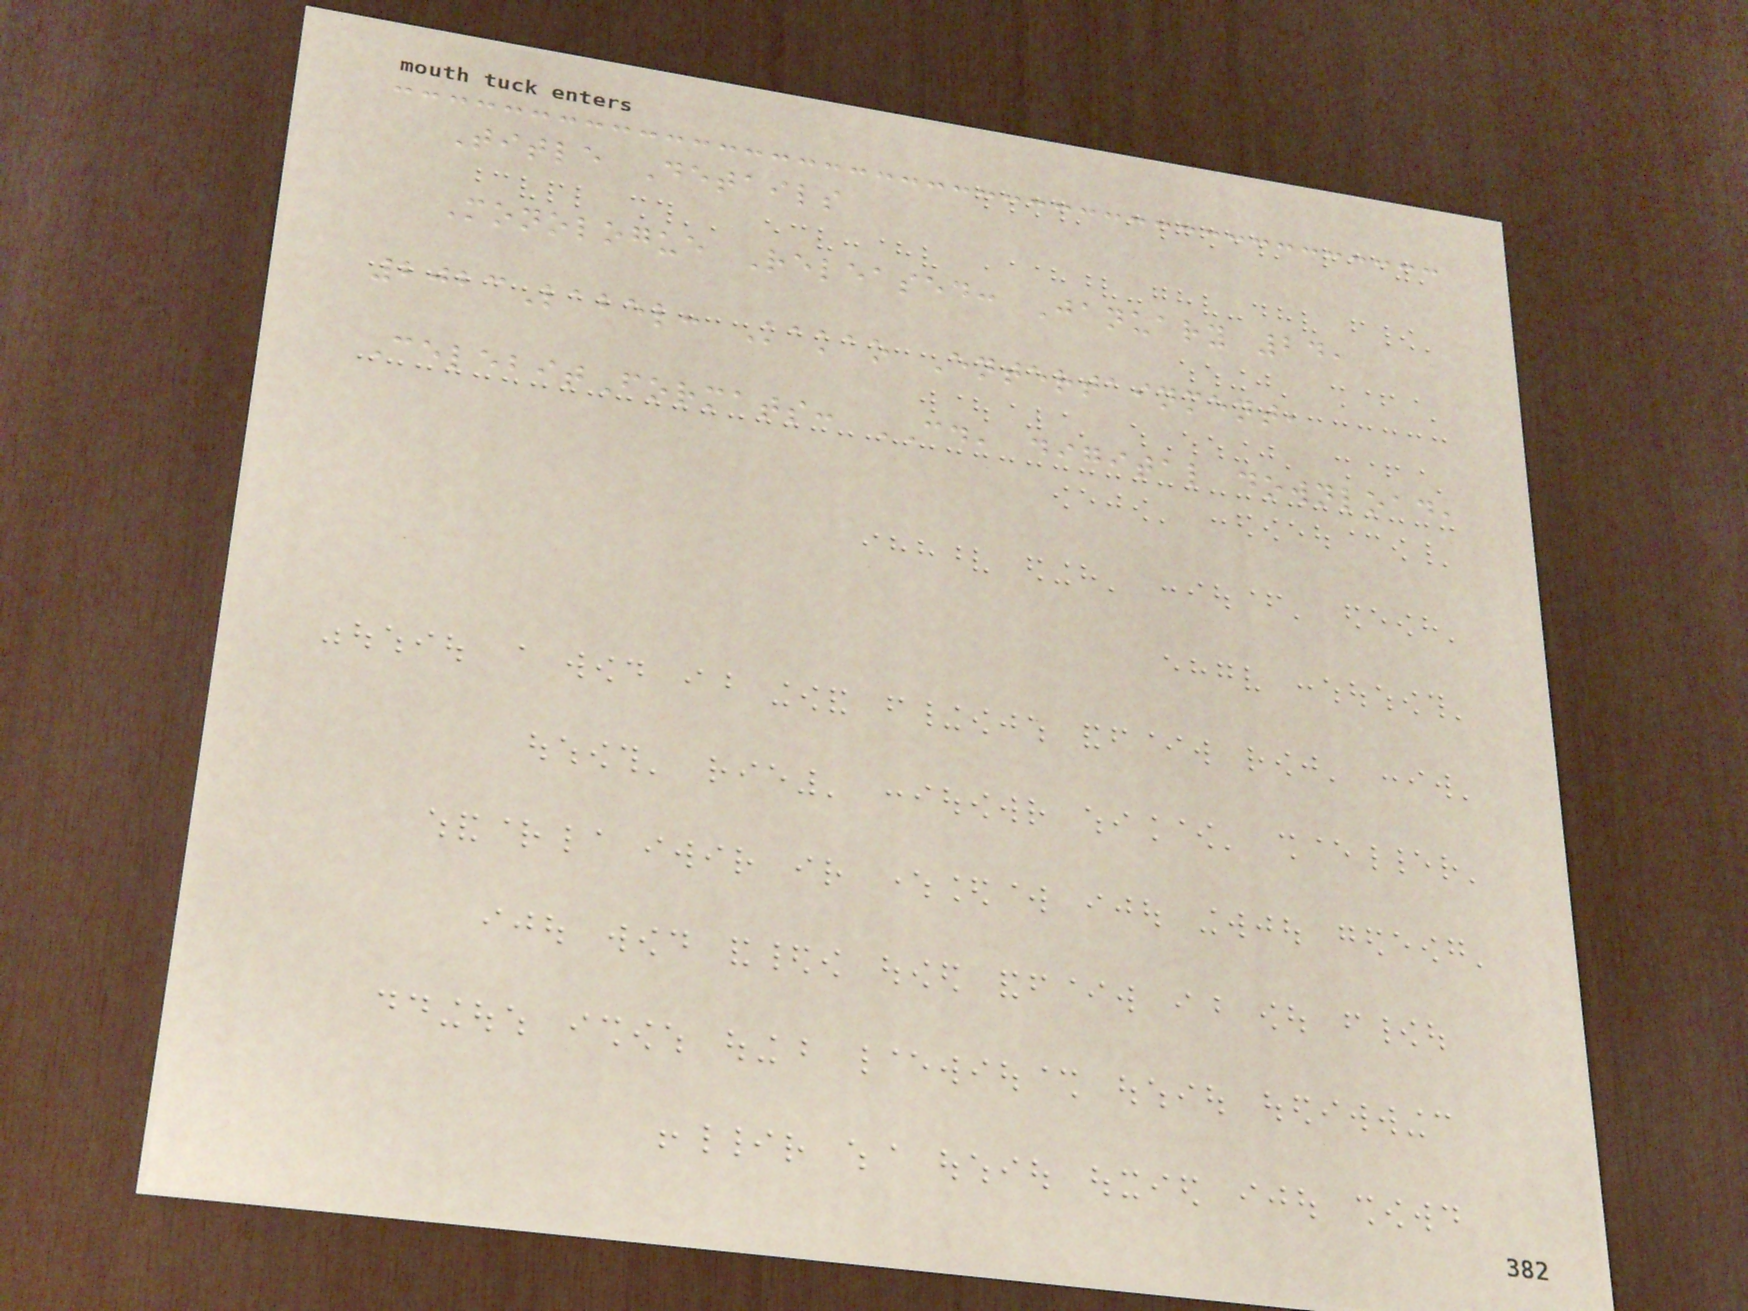Title Details
Monologue Released: January 24,
2023Label: Kakao Entertainment,
CelebitFormats: CD, digital download,
